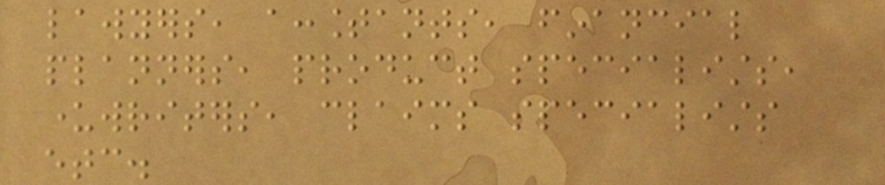lawyers, accountants, financial
planners, product specialists,
underwriters, claims specialists
etc.
